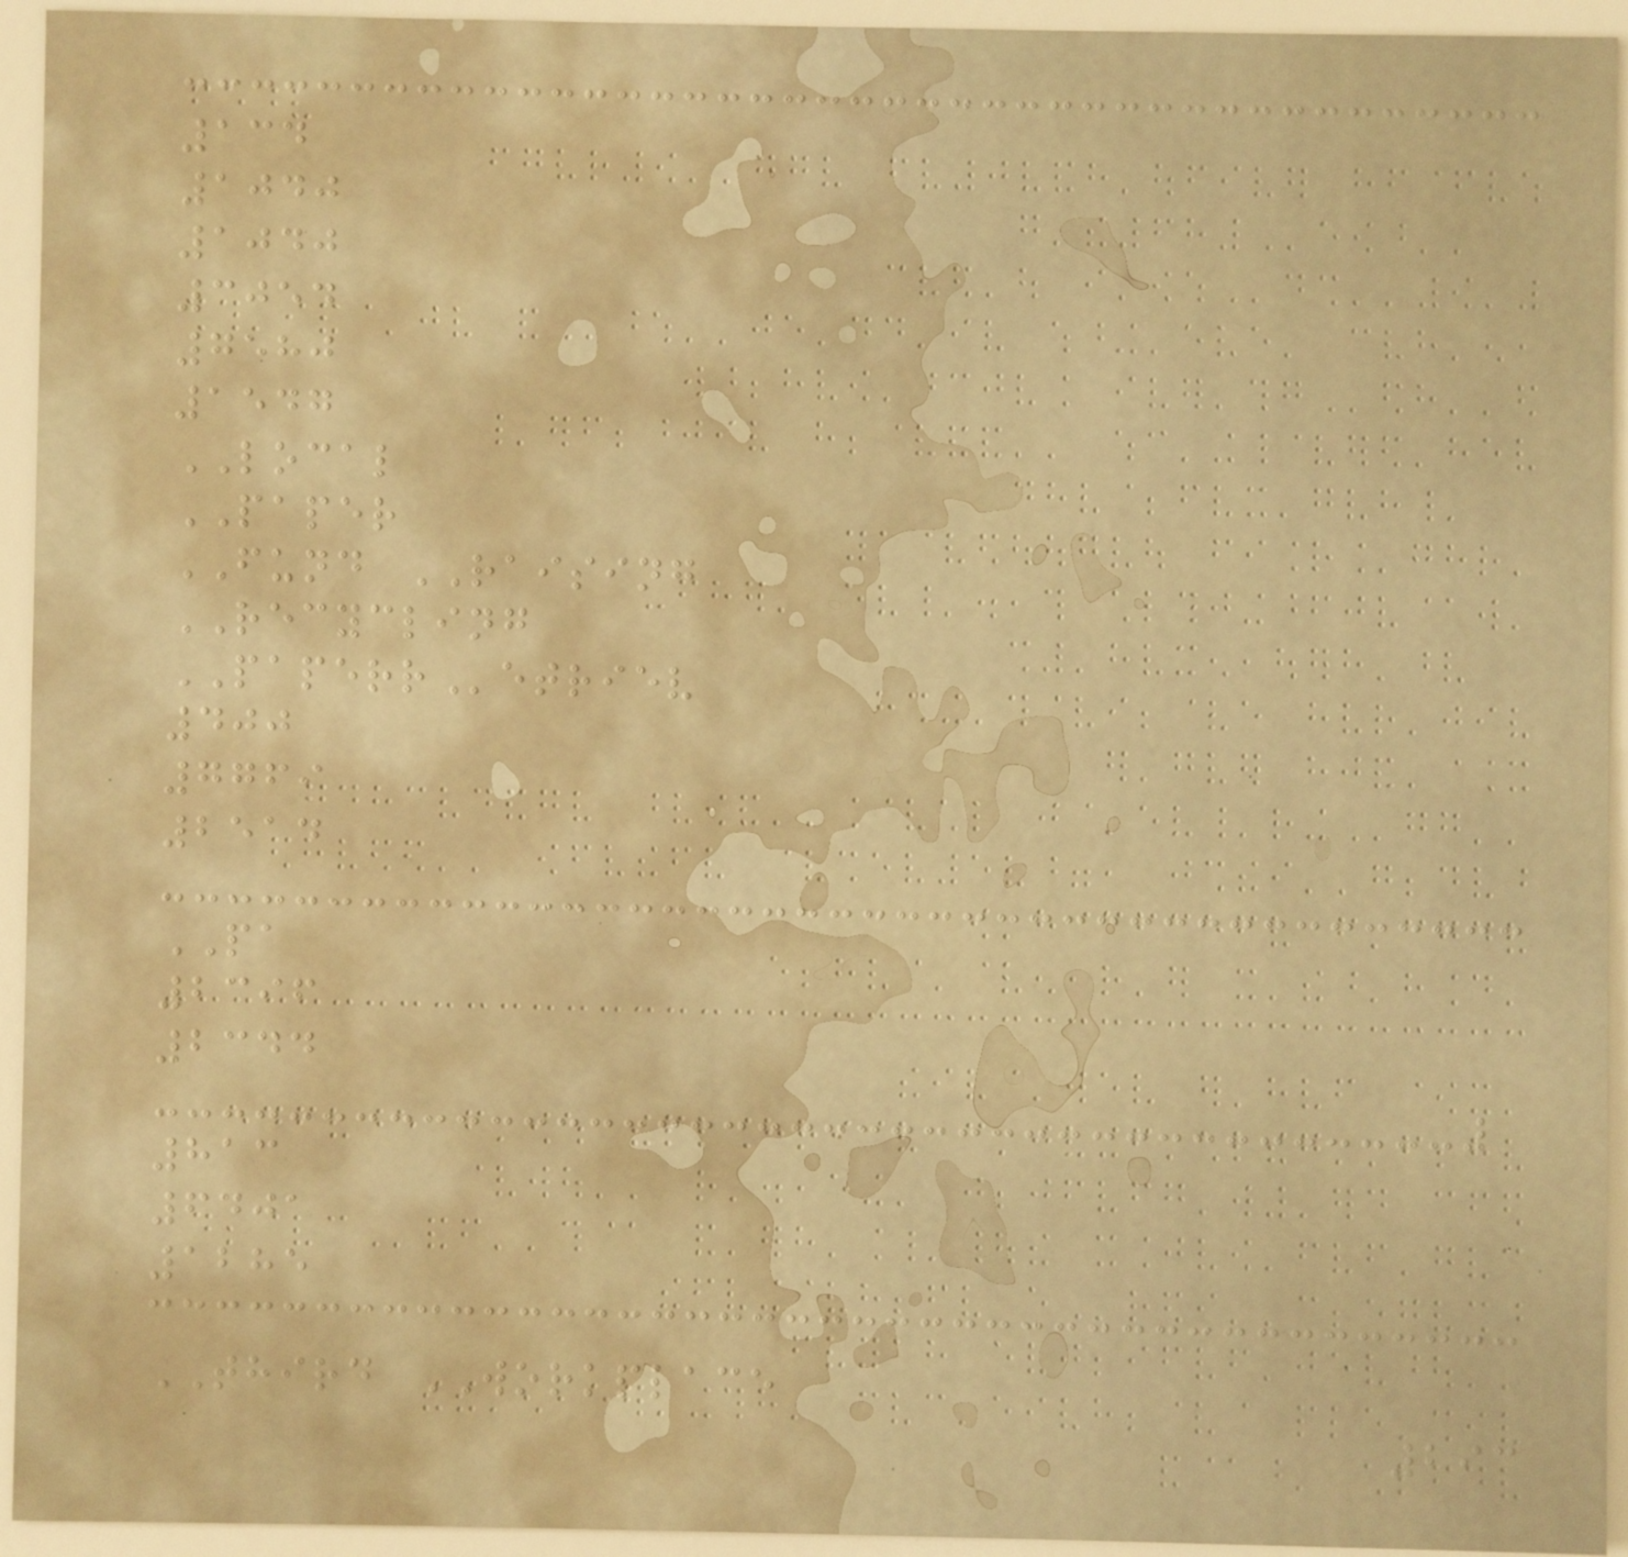134
1040
1040
3054
7580
1547
LOCAL
PAPER
FUND RAISING
RECYCLING
PAPERRetriev
400
7769
2514
PA
2396
2344
813
6401
1285
THIRD WORKPLACE
293
